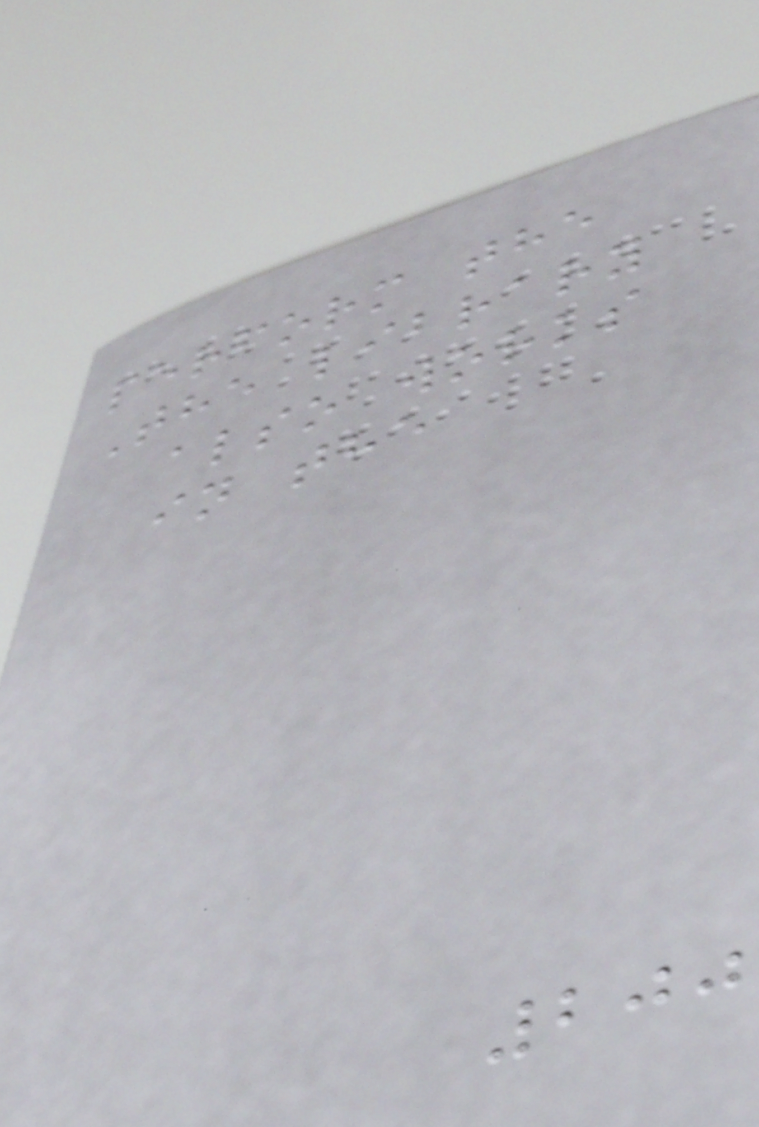perform the
The library
also works
in the
200
